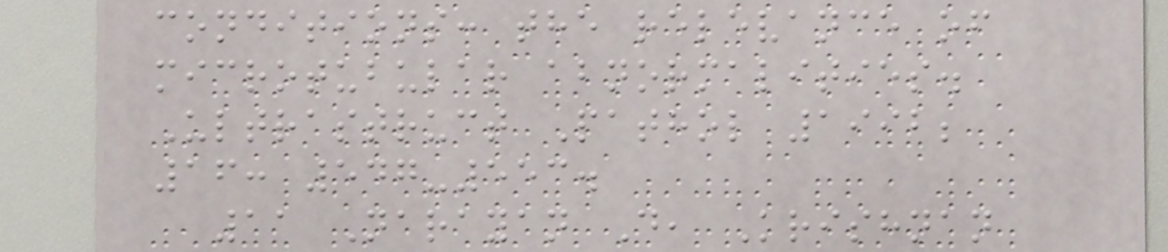conditions: the relevance of
microtubular abnormalities.
Ultrastruct Pathol 1992;
16: 547-553.
11 Narayan D, Krishnan
